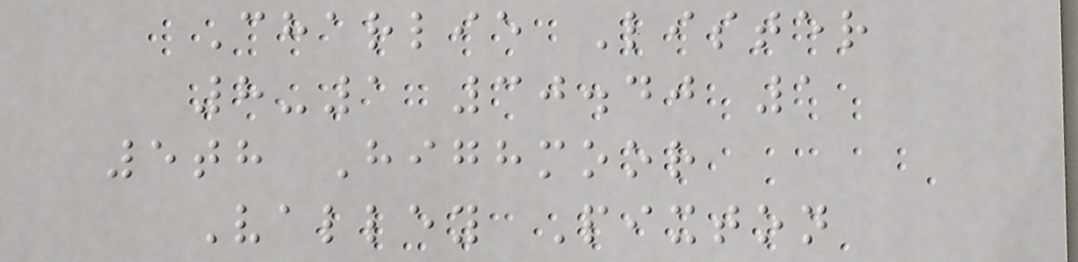Charlie Lister
8-1 30.40 1
5th Highmoor
Valley Pixton
